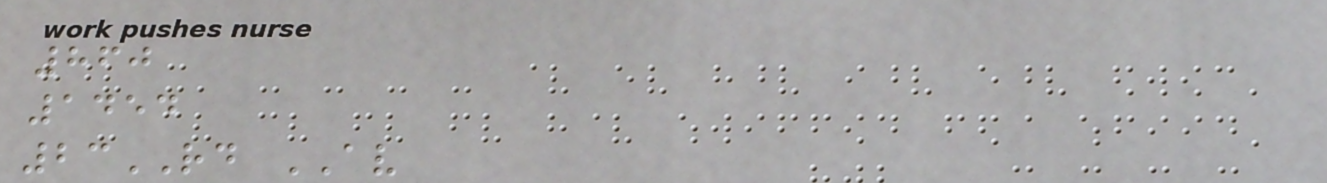860
1454
23RD AV
